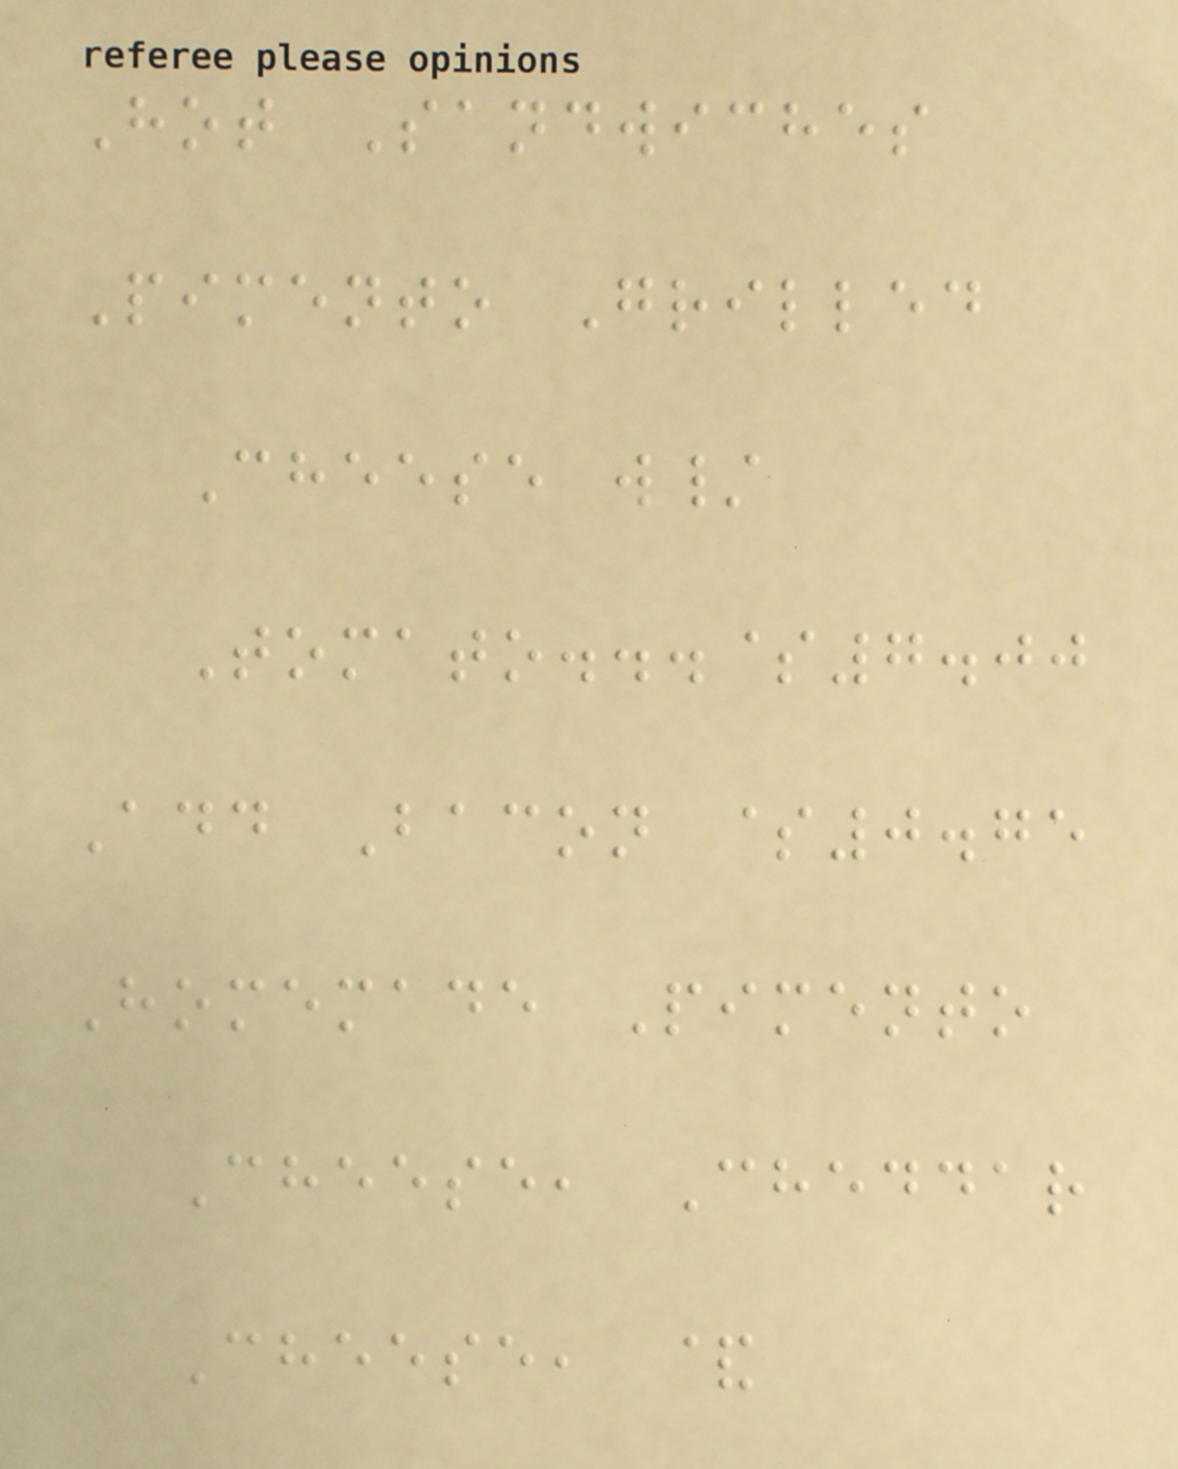Hot Sandwiches
Pimento Grilled
Cheese w/
Tomato...$7.00
Add Bacon $0.75
Homemade Pimento
Cheese, Cheddar
Cheese, &
